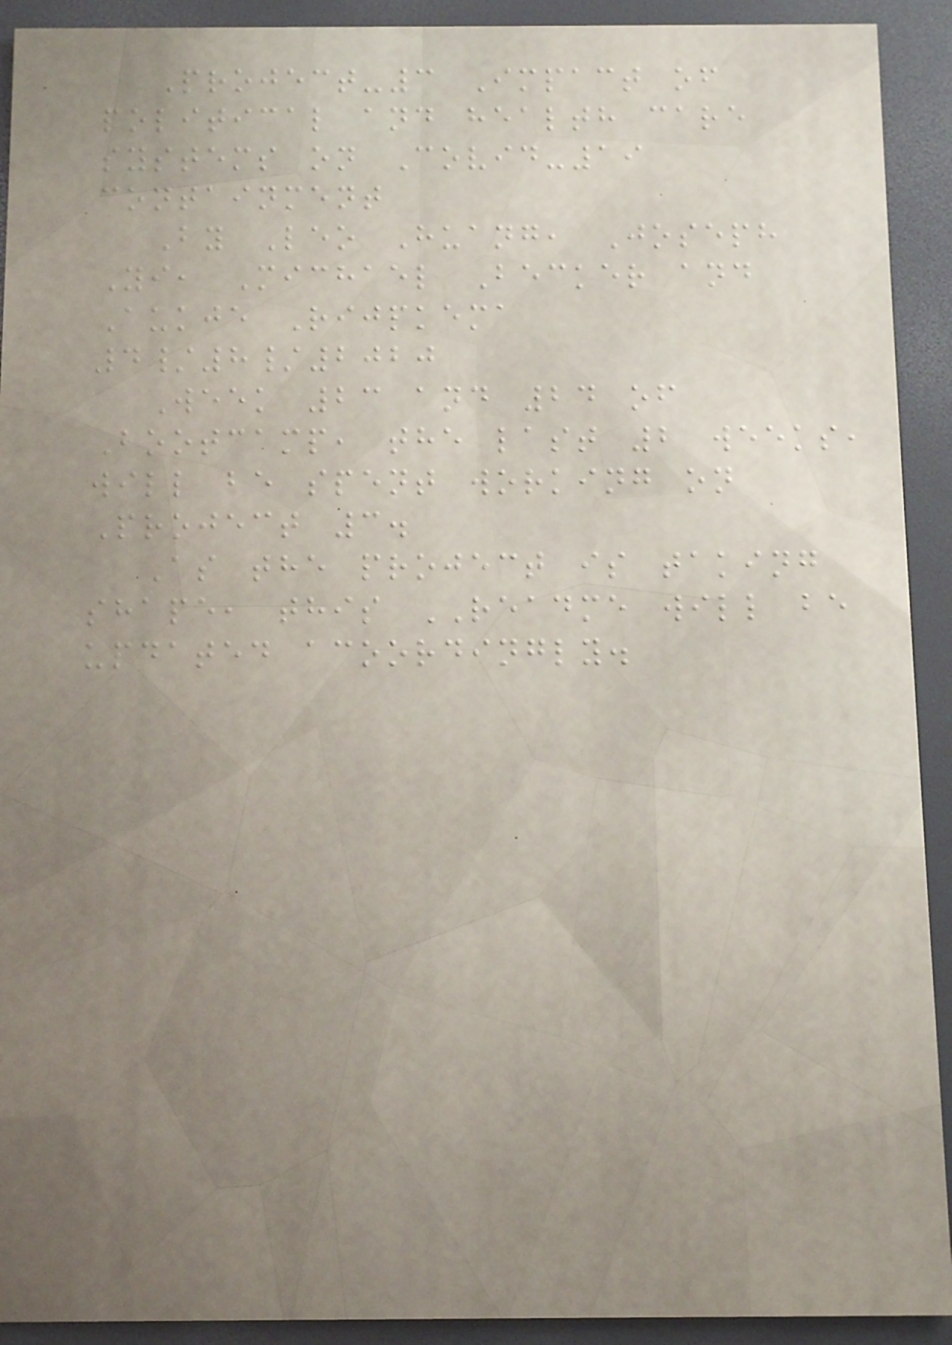Project-3 Impact of
political and health care
systems on Covid-19
containment
By Leo Huang, Joseph
Yi, Michael Becker and
Aukje Rijpkema
4/8/2020
Week 23 and 24 of
Bootcamp, the last 2 weeks,
will be spent working on
Project 3.
As the project is taking
shape, this README will be
updated acoordingly.
